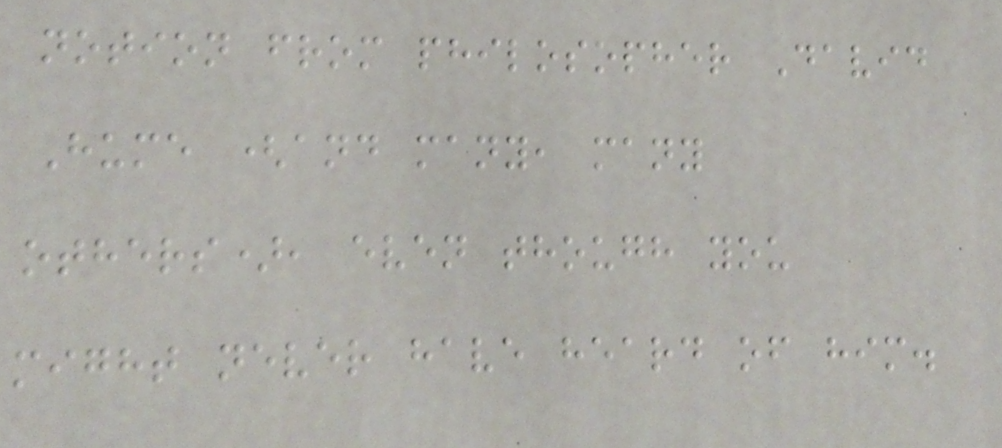notion from philosopher David
Hume (and many, many
others), even though you
might never have heard of him.
